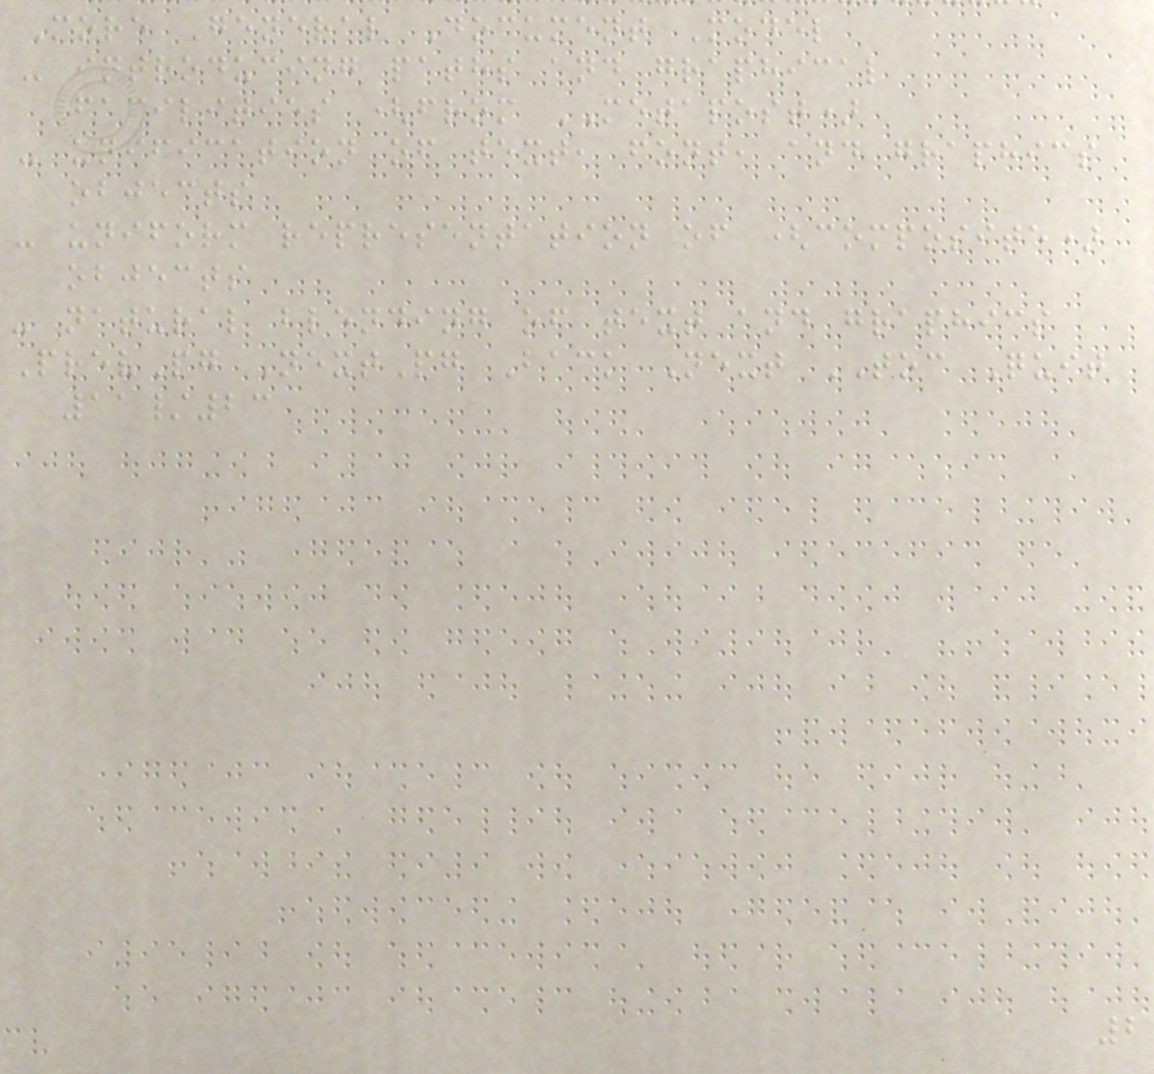More General Document Model
- introducing paths and graphical
facilities (from METAPOST)
- unification of text, font, and graphics
objects
- uniform representation of (composite)
objects
- natural blending of text and graphics
PrevPg NextPg Back Next TOC Quit
11/23
2
